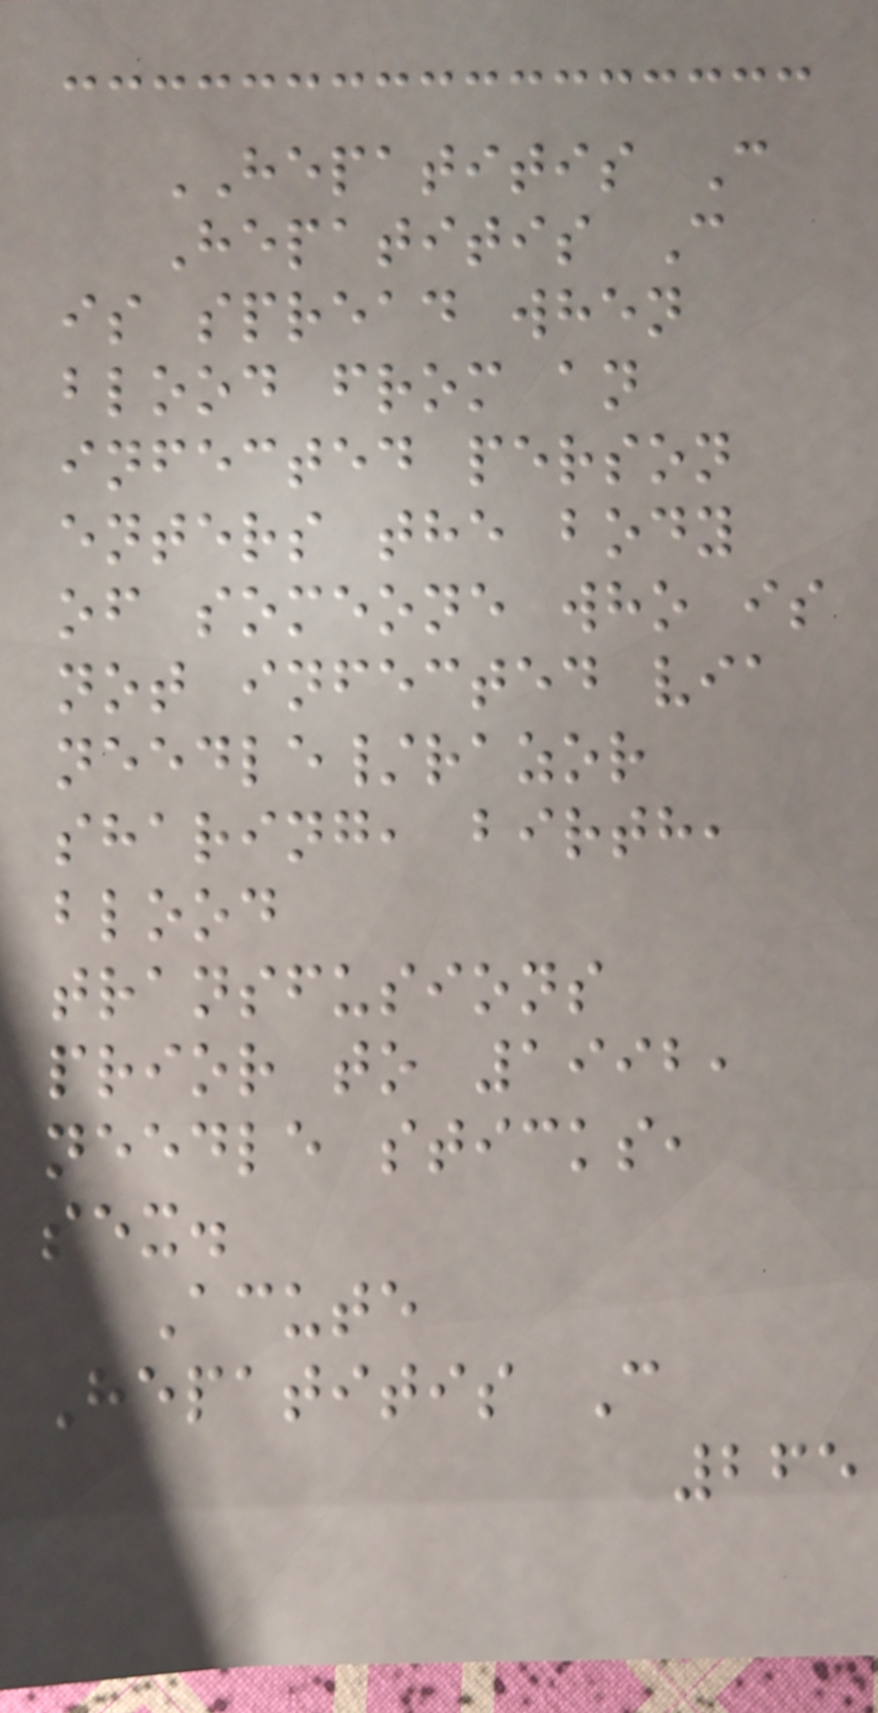HEPATITIS C
Hepatitis C
is spread when
blood from an
infected person
enters the body
of someone who is
not infected via
needle/razor
sharing, birth,
blood
transfusions
prior to 1992,
needle sticks,
sex.
Acute
Hepatitis C
265
